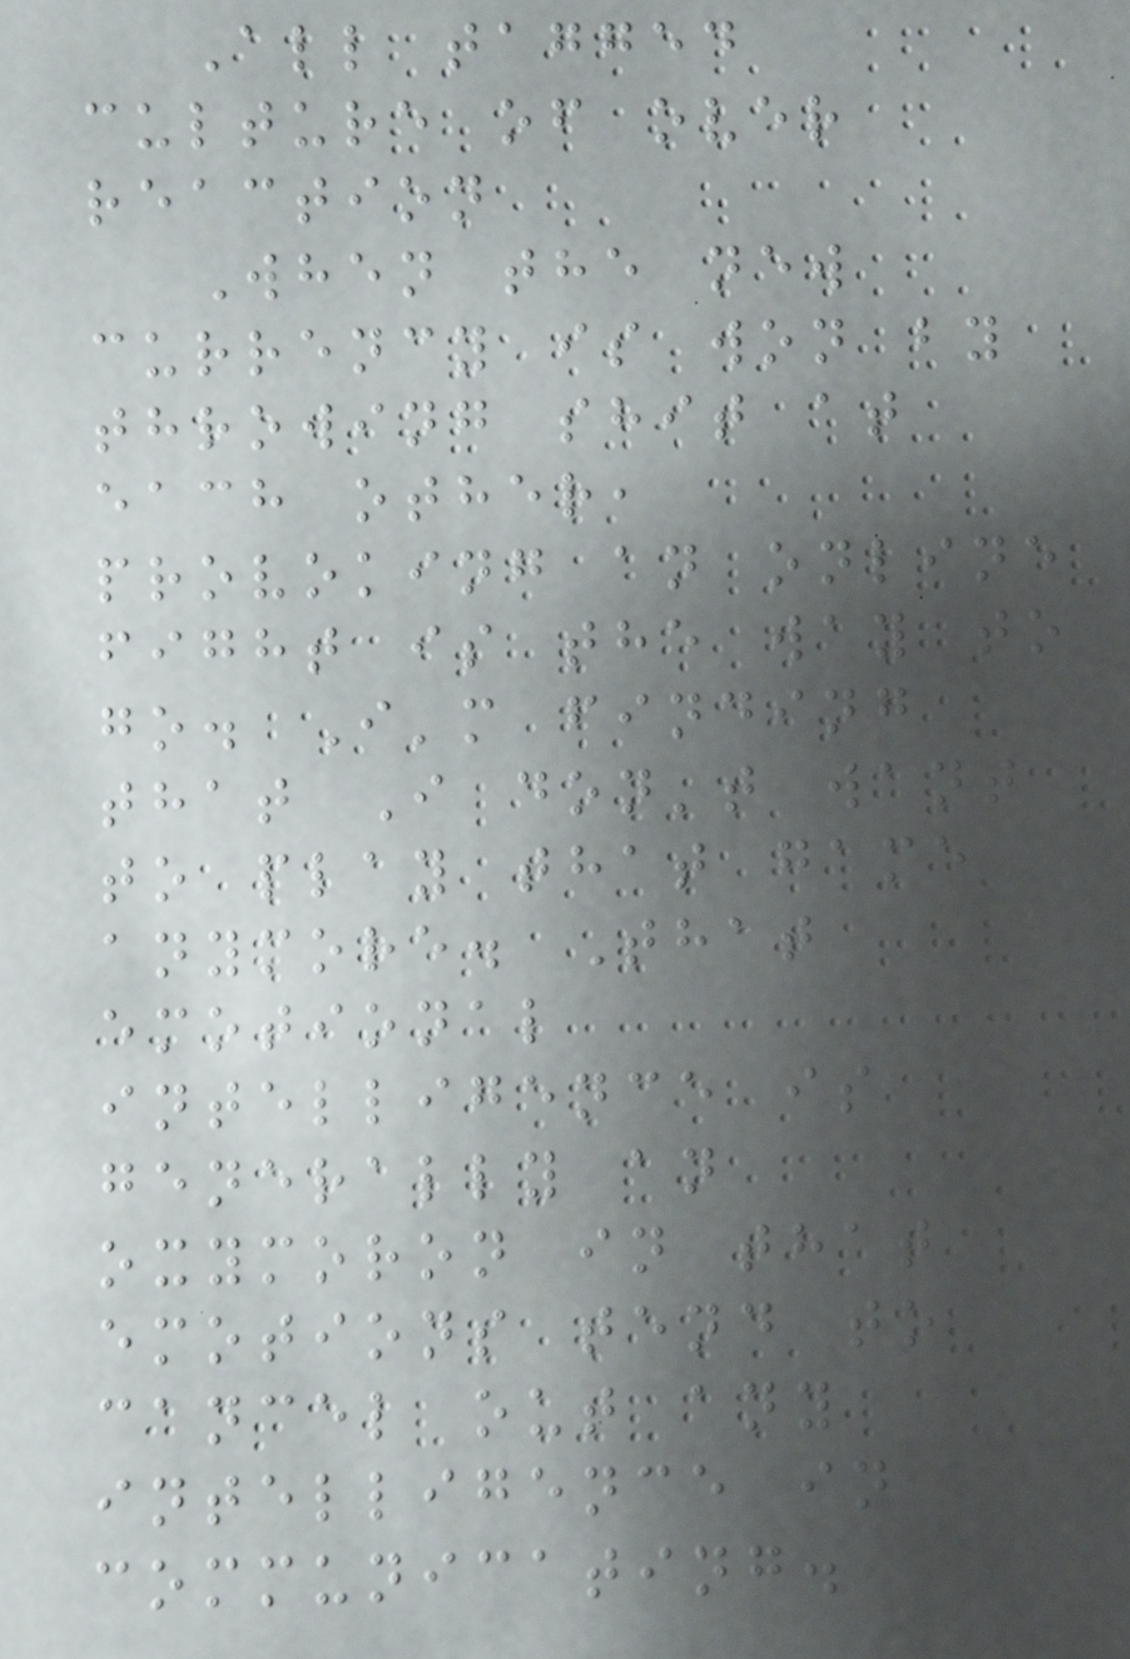All tagged
culture of over
reaction
When the new
currency is won by
throwing shit at
each other,
provoking an online
fight is the way to
go. I'm finding
that I don't want
to play that game
anymore. That
emotional
intelligence is
generally an
oxymoron in that
emotions tend to
cancel out any
intelligence in
communicating.
